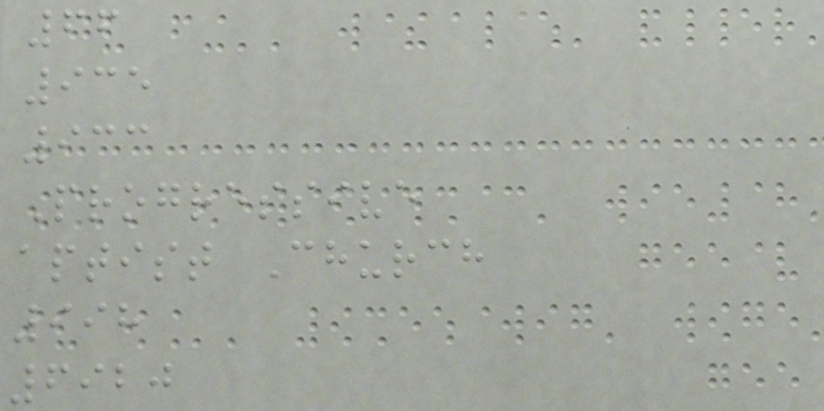66
935
933
Progressive
aptist Church
998
6920
